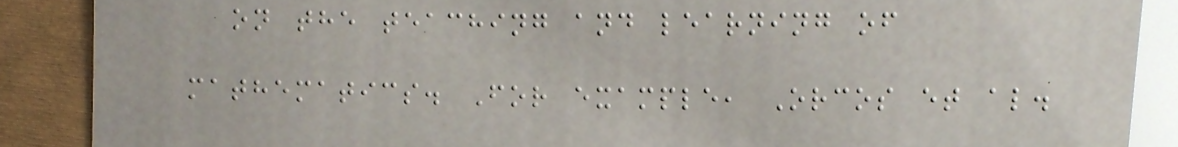on the teaching and learning of
mathematics. For example, Orcos et al.
